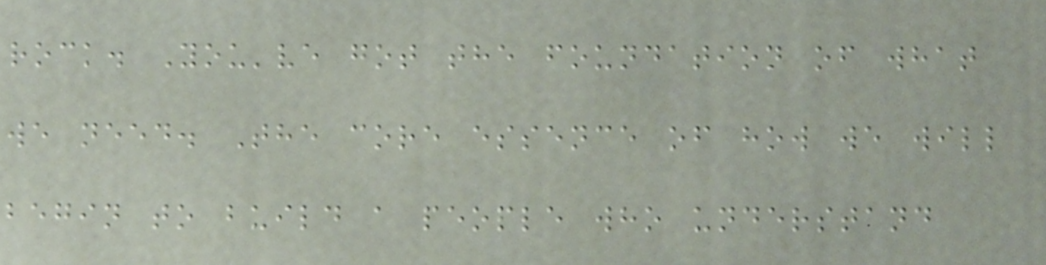rock. You've got the foundation of what
we need. The core essence of how we will
begin to build a people who understand
